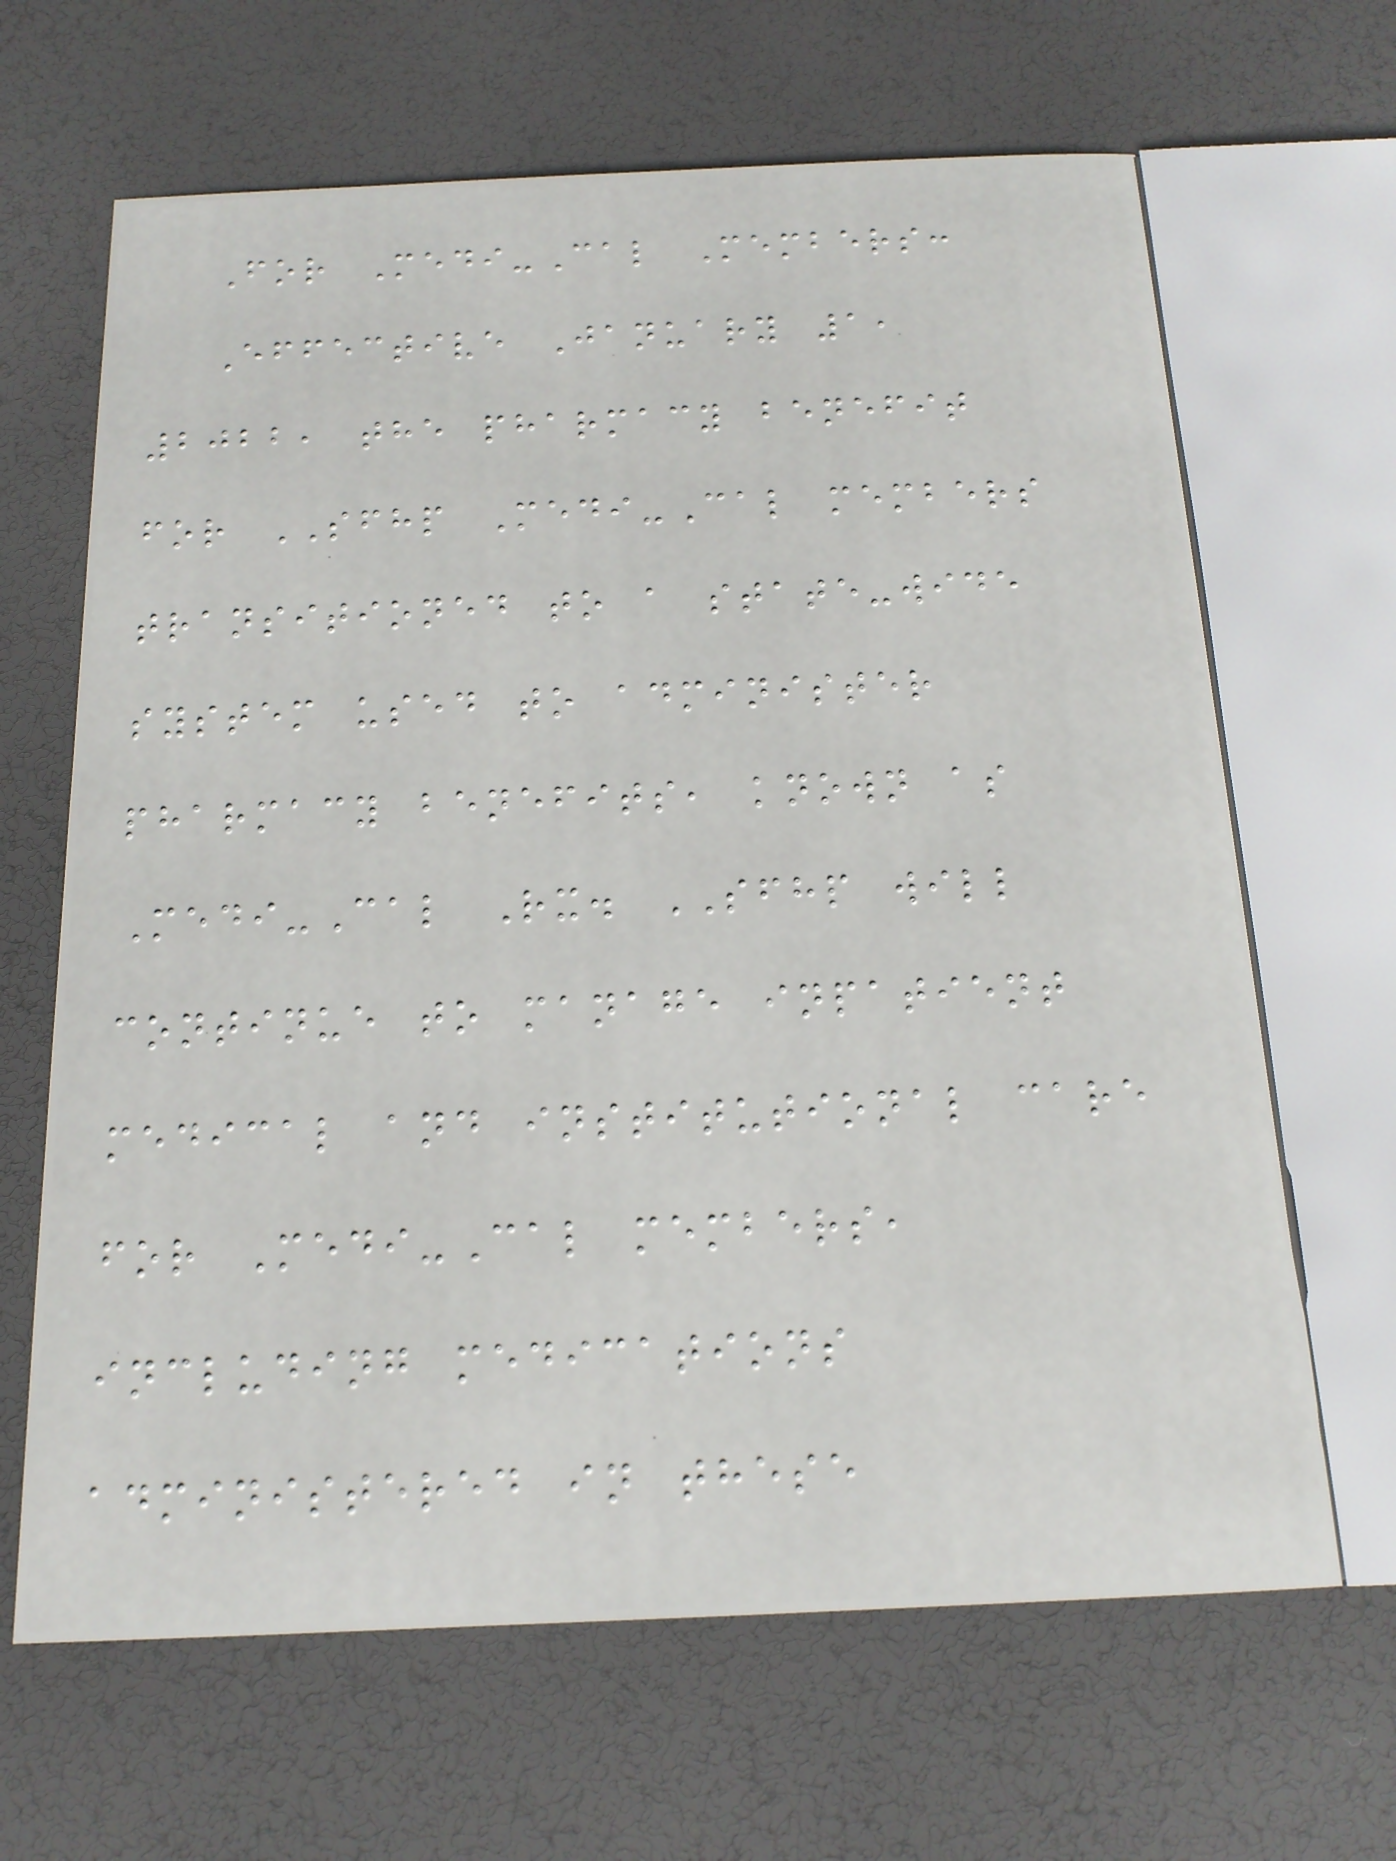For Medi-Cal Members:
Effective January 1,
2022, the pharmacy benefit
for SFHP Medi-Cal members
transitioned to a state-wide
system used to administer
pharmacy benefits, known as
Medi-Cal Rx. SFHP will
continue to manage inpatient
medical and institutional care
for Medi-Cal members,
including medications
administered in these
